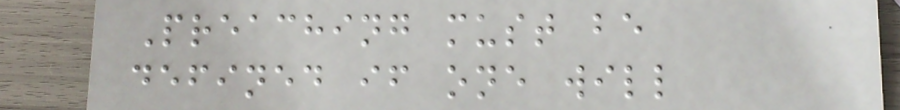Preaching must be
defined if one will
